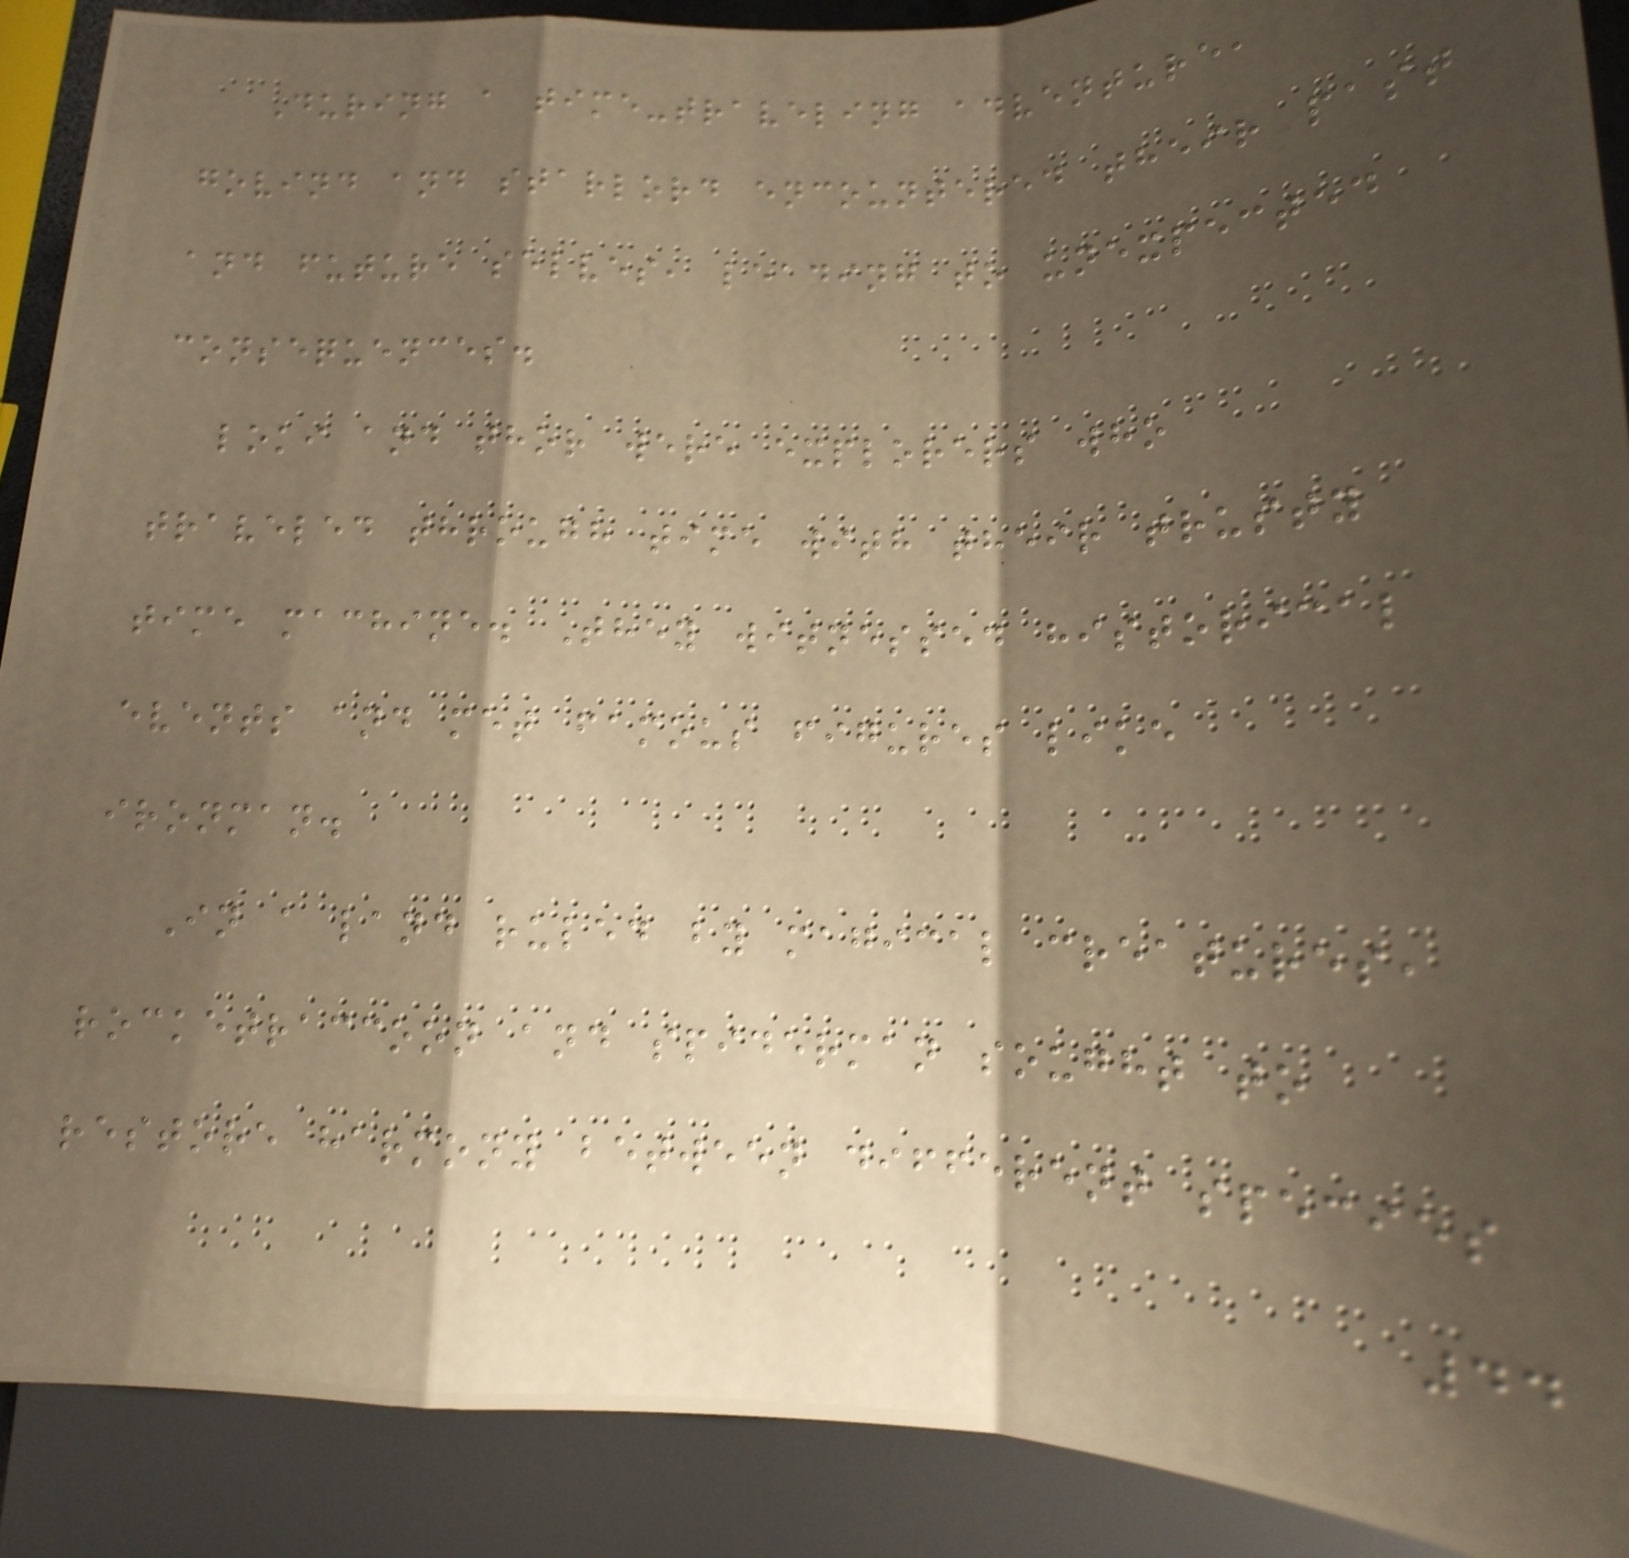During a time-traveling adventure,
govind and starlord encountered their past
and future selves, leading to unexpected
consequences.
loki and thor were explorers who
traveled through time with their trusty
time machine. They witnessed historical
events and met famous figures like
ironman.
In a land ruled by magical creatures,
rocketraccoon and spiderman sought to
restore harmony between different species
44
